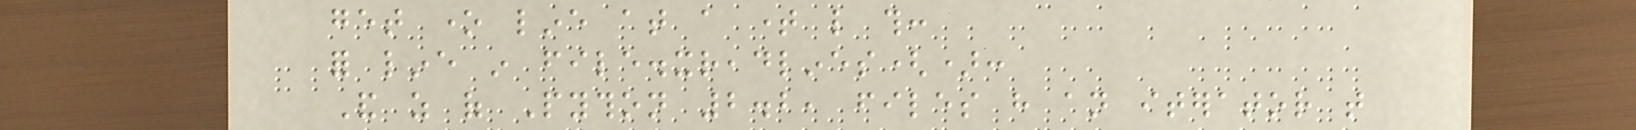get one line at a time like this:
for line in file.xreadlines():
And as of Python 2.2, files have an iterator that
